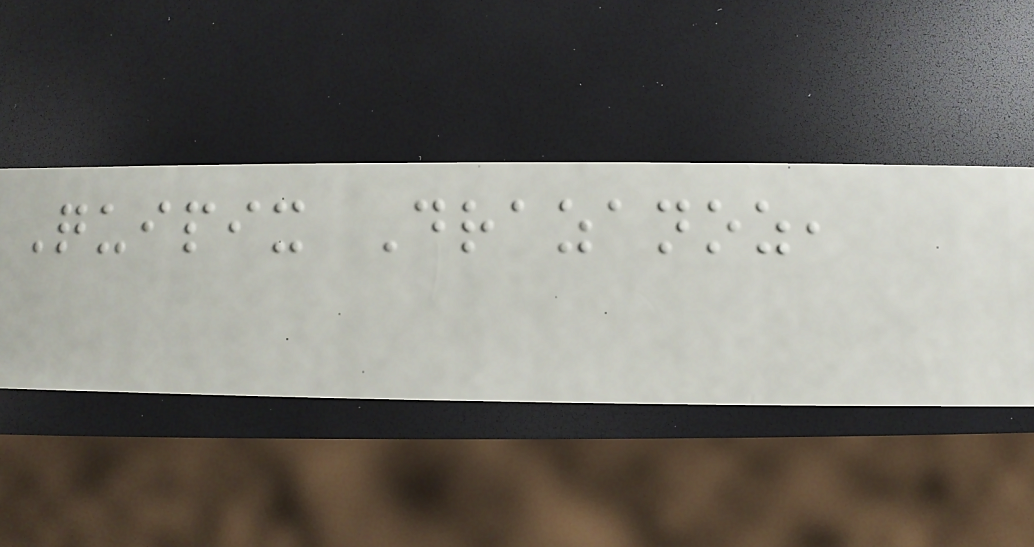Quipix Drazanoz,
